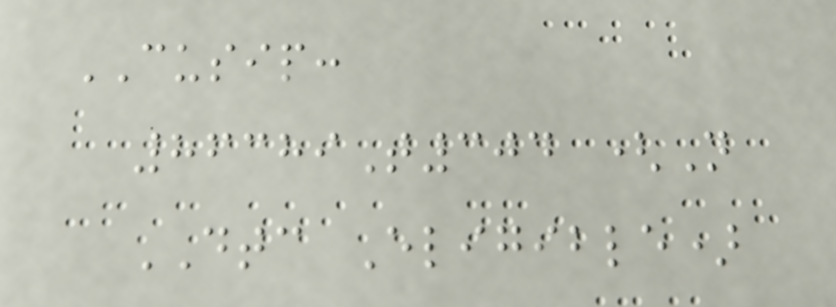CUSIP:
86389T304 (Not
DTC Eligible)
